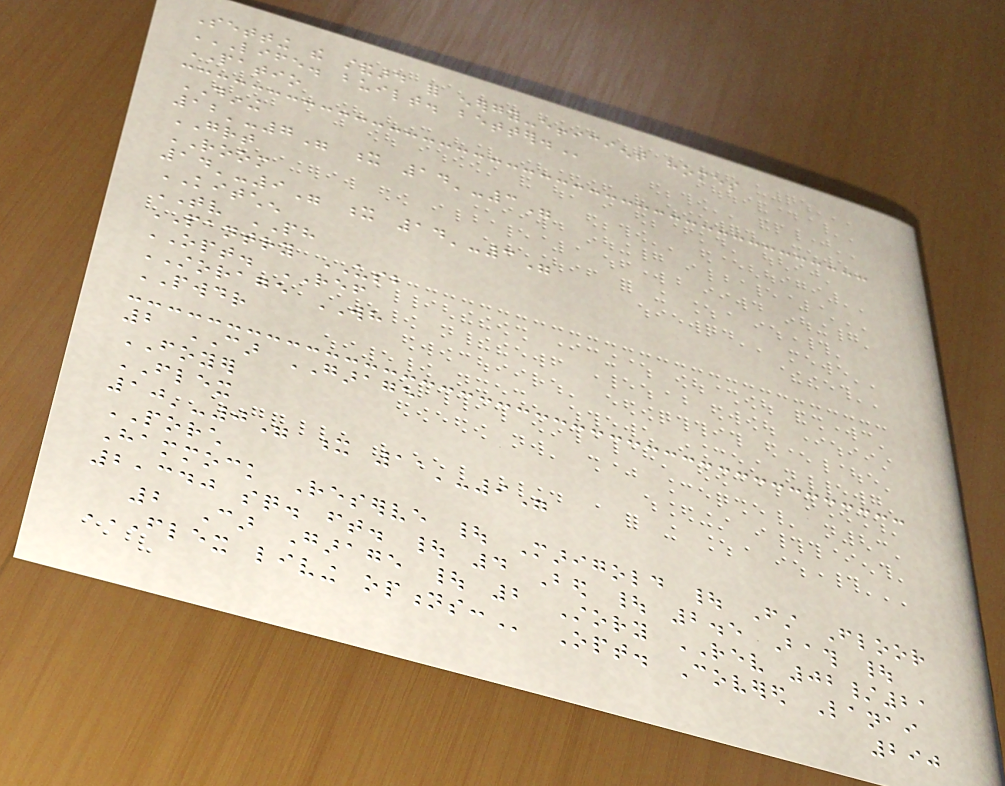Setting the standard for energy-efficient homes
LIFE. BUILT. BETTER.
PATIO
DINING
12'-7" x 14'-3"
GREAT
ROOM
14'-9" x 14'-3"
KITCHEN
TV PH
PANTRY USB
OPT. REF
STORAGE WH
PWDR
2 CAR GARAGE
FOYER
FLEX
10'-0" x 11'-9"
PORCH
Hammock Reserve | Marigold | First Floor
2,340 sq. ft. | 4 Bed | 2.5 Bath |
2 Car Garage | 2 Story REV 02/21
FLEX LIVING OPTIONS: Opt. Covered Lanai
290
